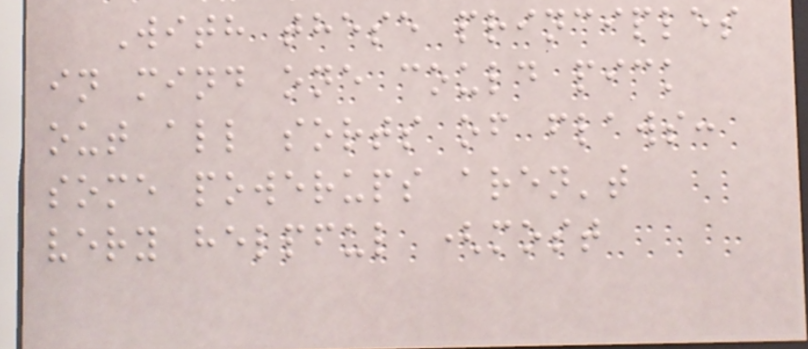With these principles
in mind one could pick
out all sorts of flaws:
some powerups aren't
very helpful (most
